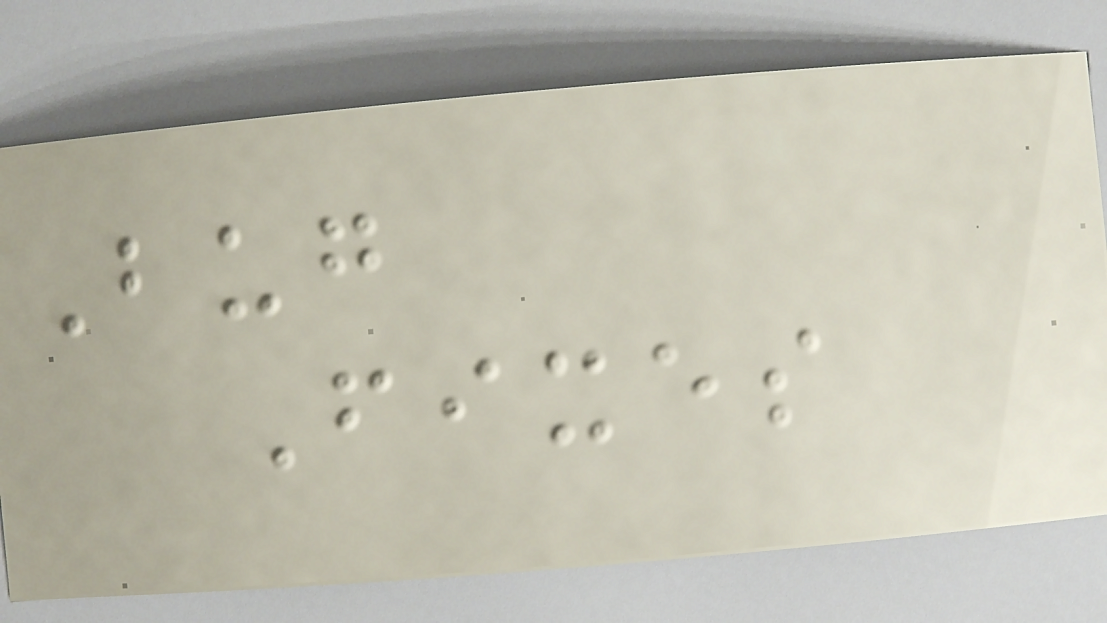Bug
Fixes
